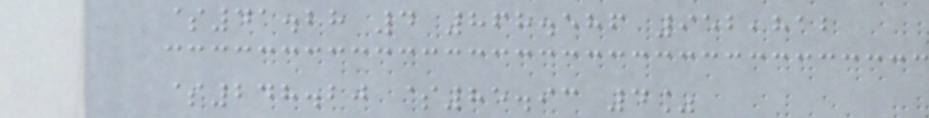$41.28 4 868.586 952,812
$248.20 $85.93 4%
